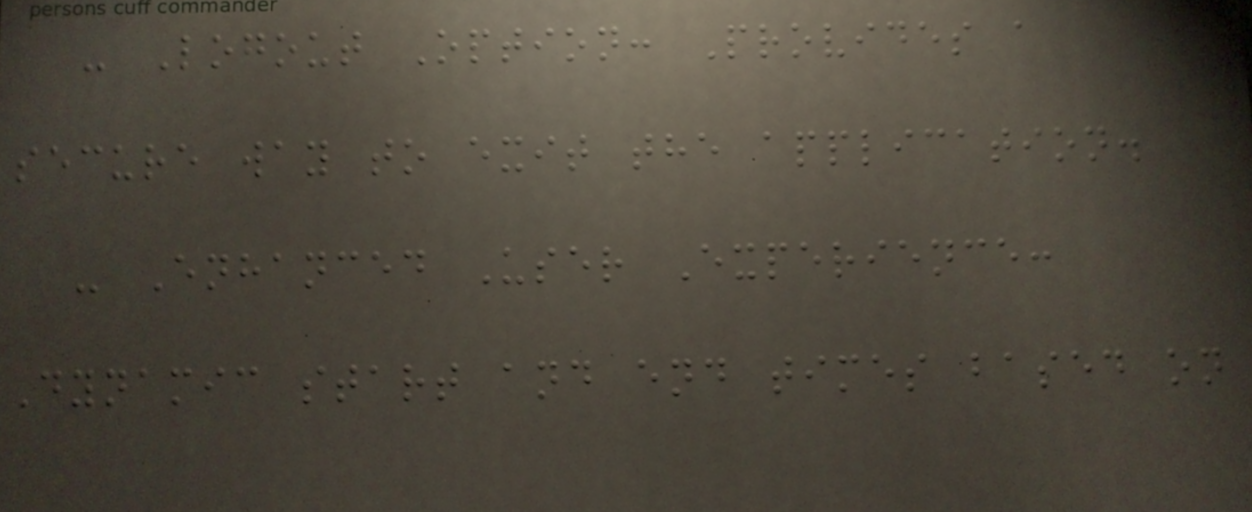- Logout Option: Provides a
secure way to exit the application.
- Enhanced User Experience:
Dynamic start and end times based on
